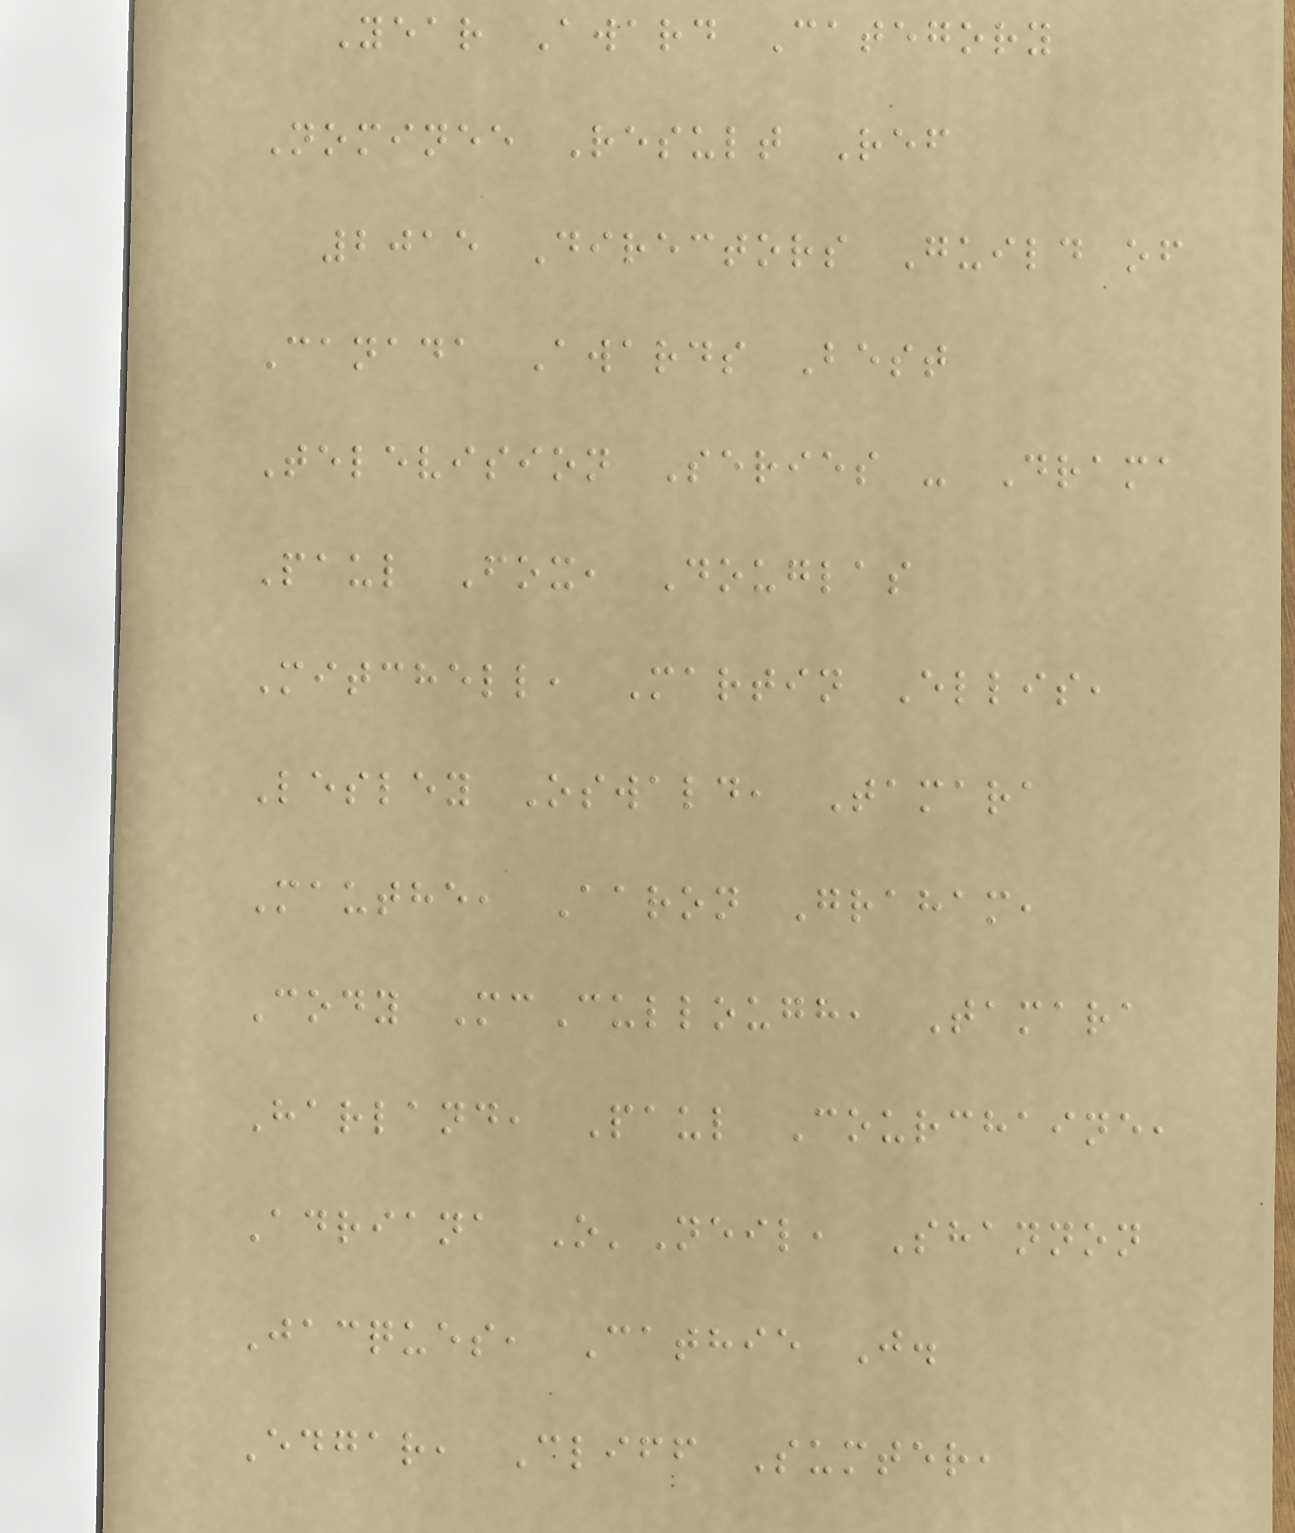Year Award Category
Nominee Result Ref
2015 Directors Guild of
Canada Awards Best
Television Series - Drama
Paul Fox, Douglas
Mitchell, Martin Ellis,
Lesley Oswald, Tamara
Mauthe, Aaron Graham,
Cody McCullough, Tamara
Harland, Paul Courchaine,
Adriana O'Neil, Shannon
Jacques, Cathie J.
Edgar, Cliff Sumter,
